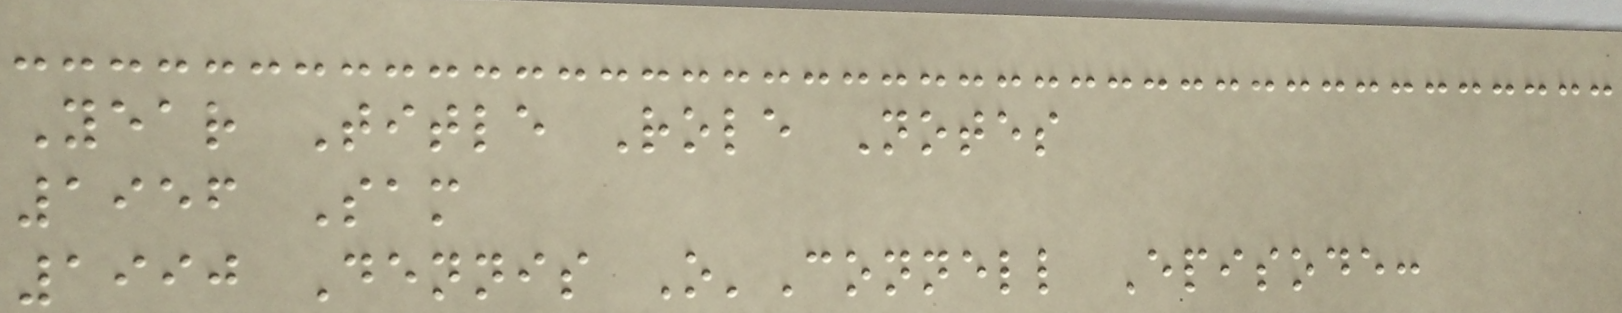Year Title Role Notes
1956 Sam
1990 Dennis O'Connell Episode:
